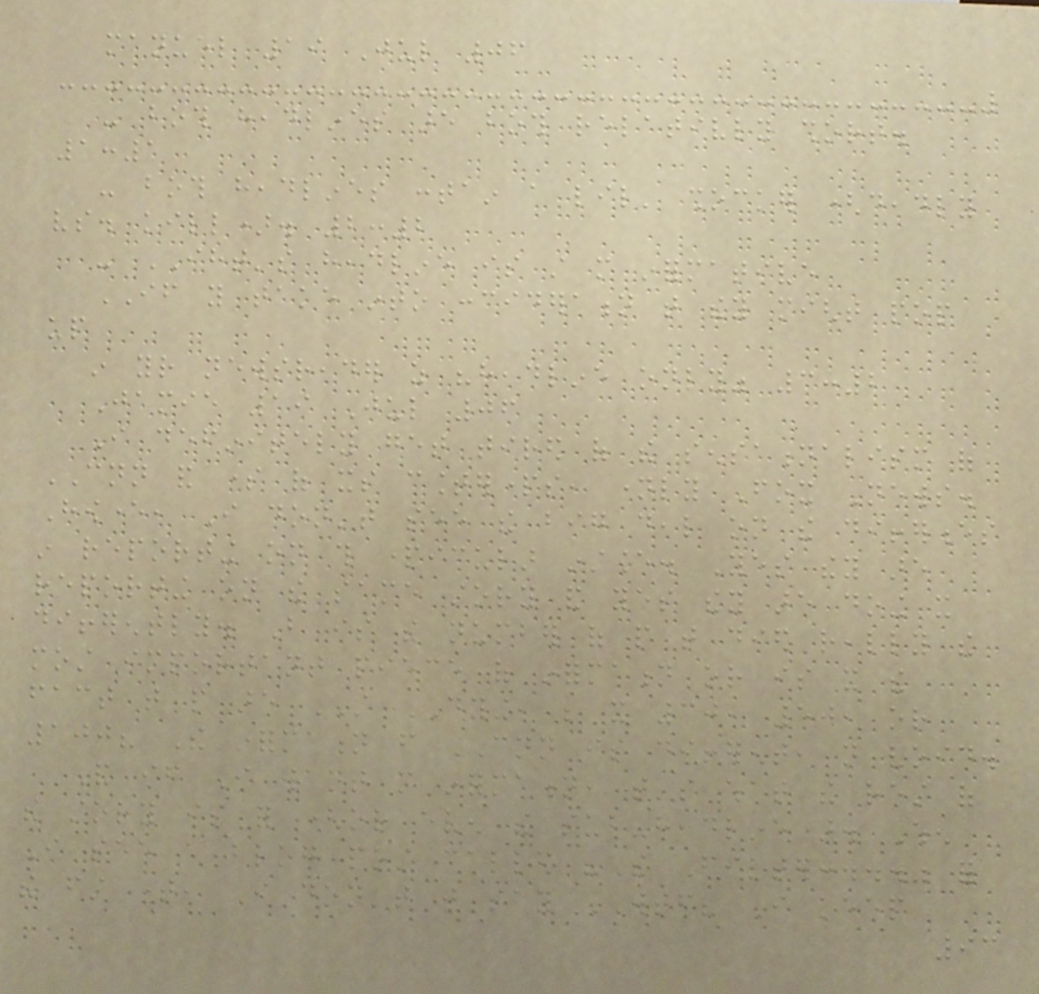manuel 19 Jul 06
- both headlines are both relativly short.
1:1
- both headlines contain a lil' shocker (deadly
vs. kill). 2:2
- IHT's headline is still more informative
IF you take into concideration that they might pop
up
in your newsreader as "headline only" 3:2
Jamie 19 Jul 06
I definitely get tired of the sensationalism of
CNN and some of its counterparts, namely Fox News.
However, I don't see the big deal on the differences
in reporting on this particular instance. Yes they are
reporting on the same story and yes they are doing it
differently. But is the number of people that died really the
most important piece of information or is it the
fact that people are STILL DYING, be it 30, 50, or
100? The information from CNN is different, not void.
And if I want more information, that's what the rest of
the story is for (or even the sub-headline). When
I see a blog post called "The Filter:..." for
the first time, I don't just say WTF? I keep
93
